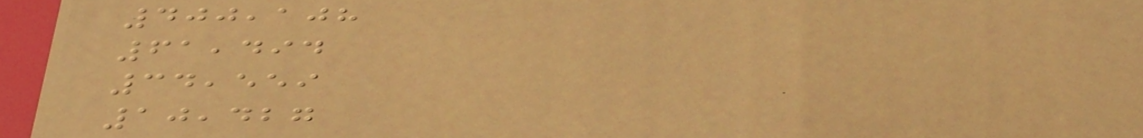400,108
61,494
34,559
10,427
